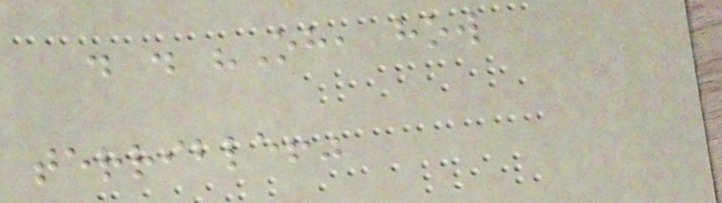. . "Oh, how
terrible!"
